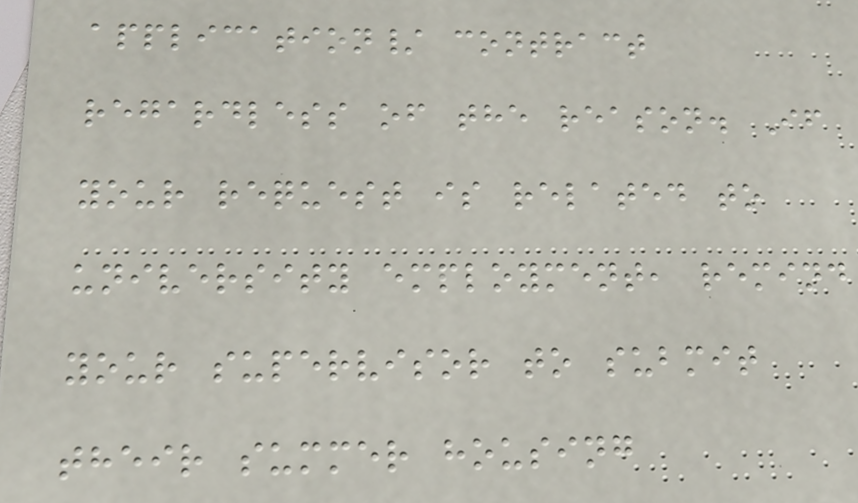application/ contract
regardless of the reason. If
your request is related to
university employment, remind
your supervisor to submit
their summer housing
